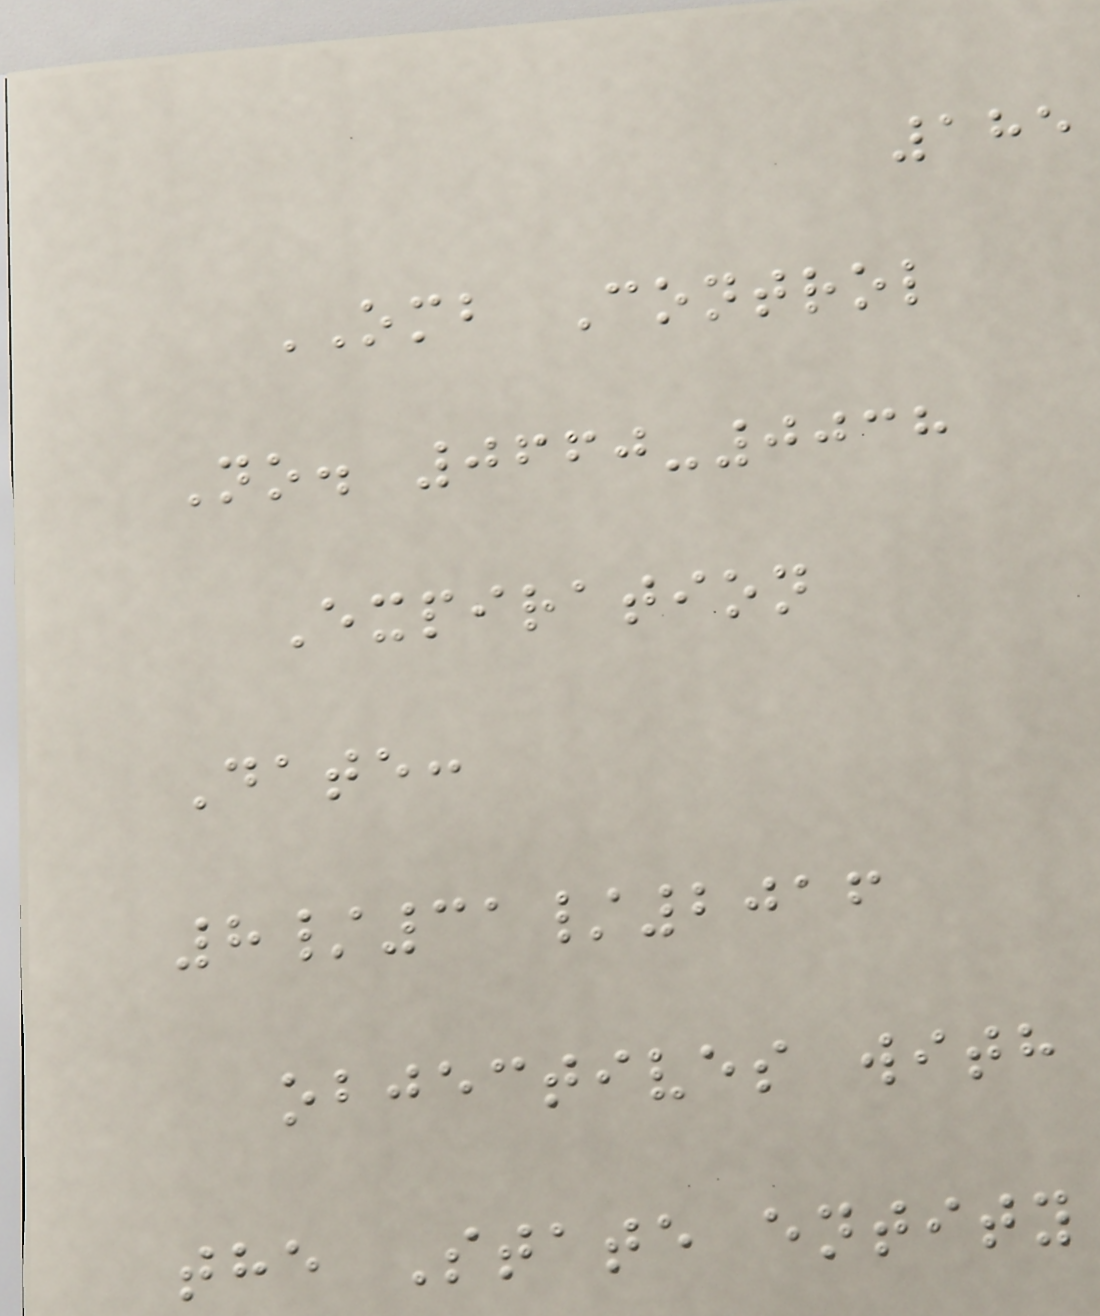185
OMB Control
No. 0660-0038
Expiration
Date:
8/31/2016
objectives with
the State entity
